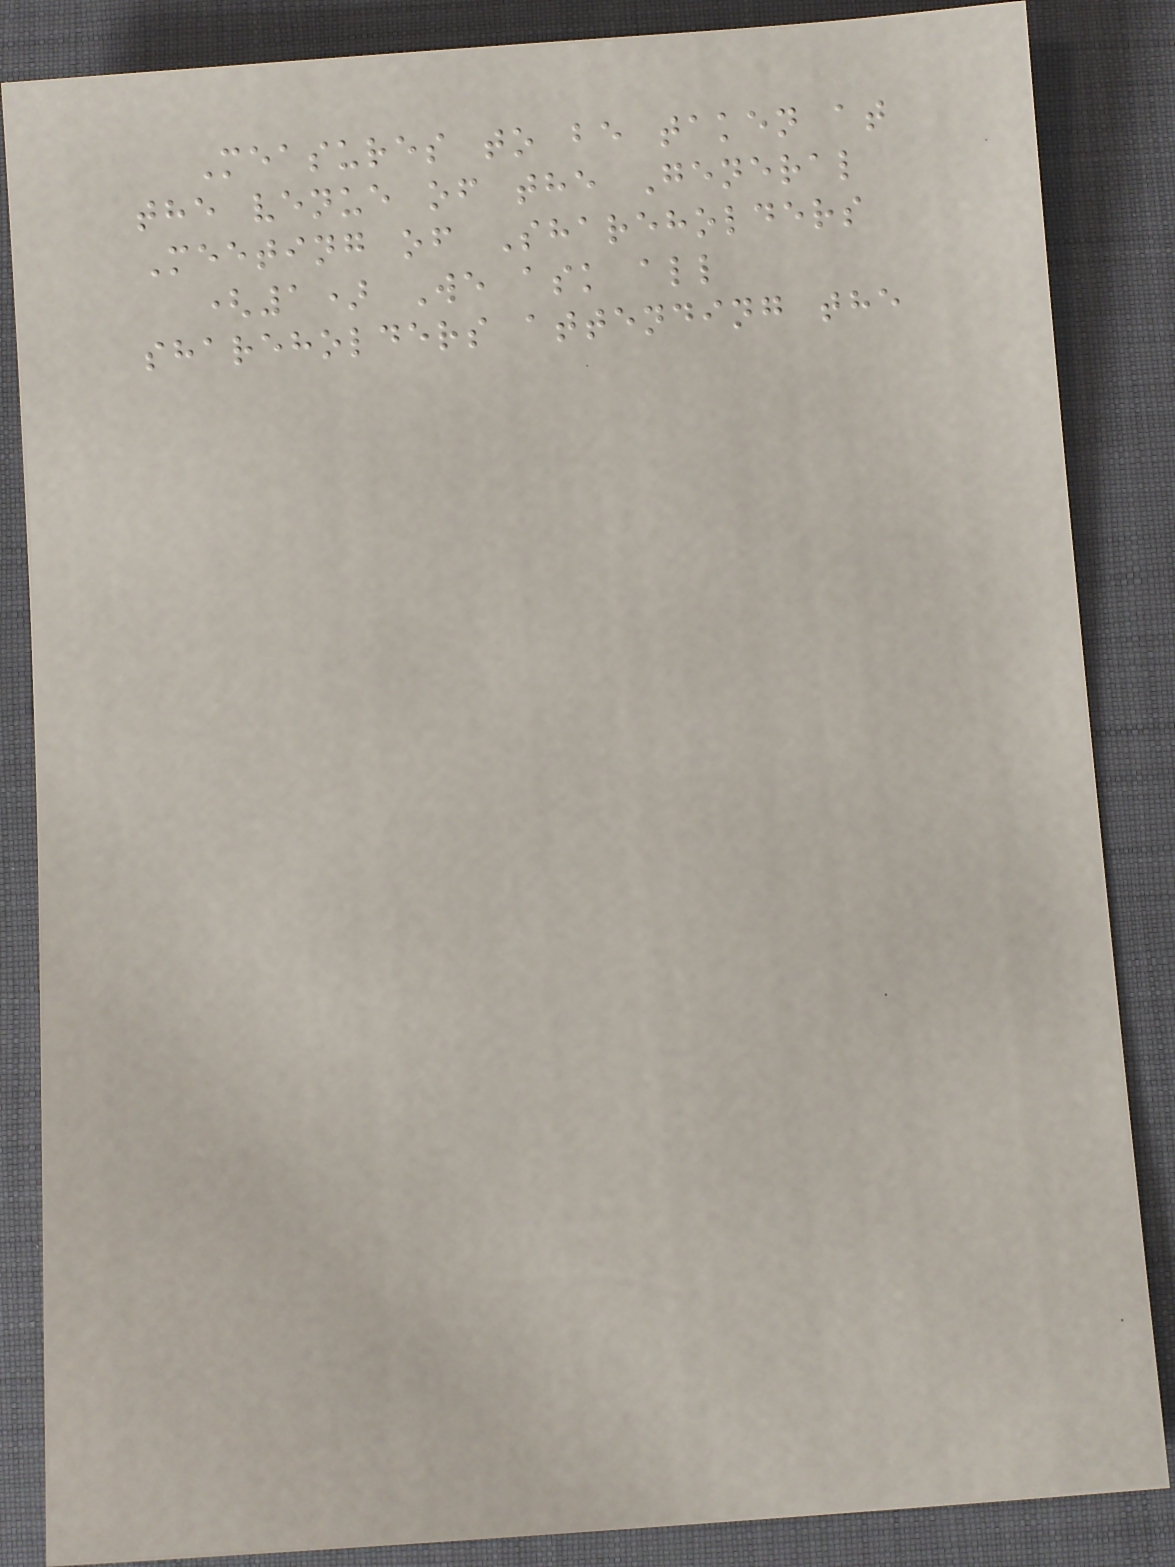Measures to be taken at
the venue of the General
Meeting of Shareholders
(1) We ask all
shareholders attending the
